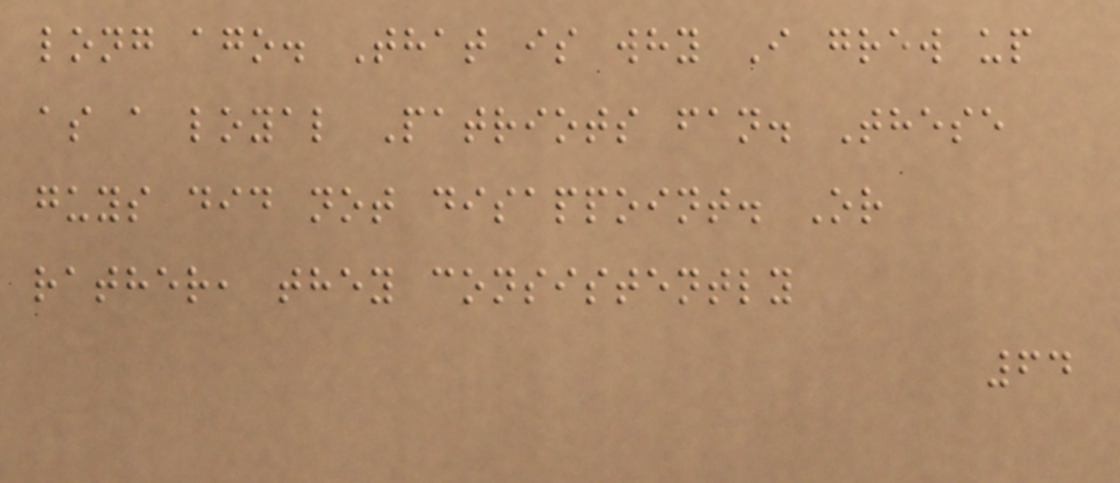long ago. That is why I grew up
as a loyal Patriots fan. These
guys did not disappoint. Or
rather, they consistently
64
